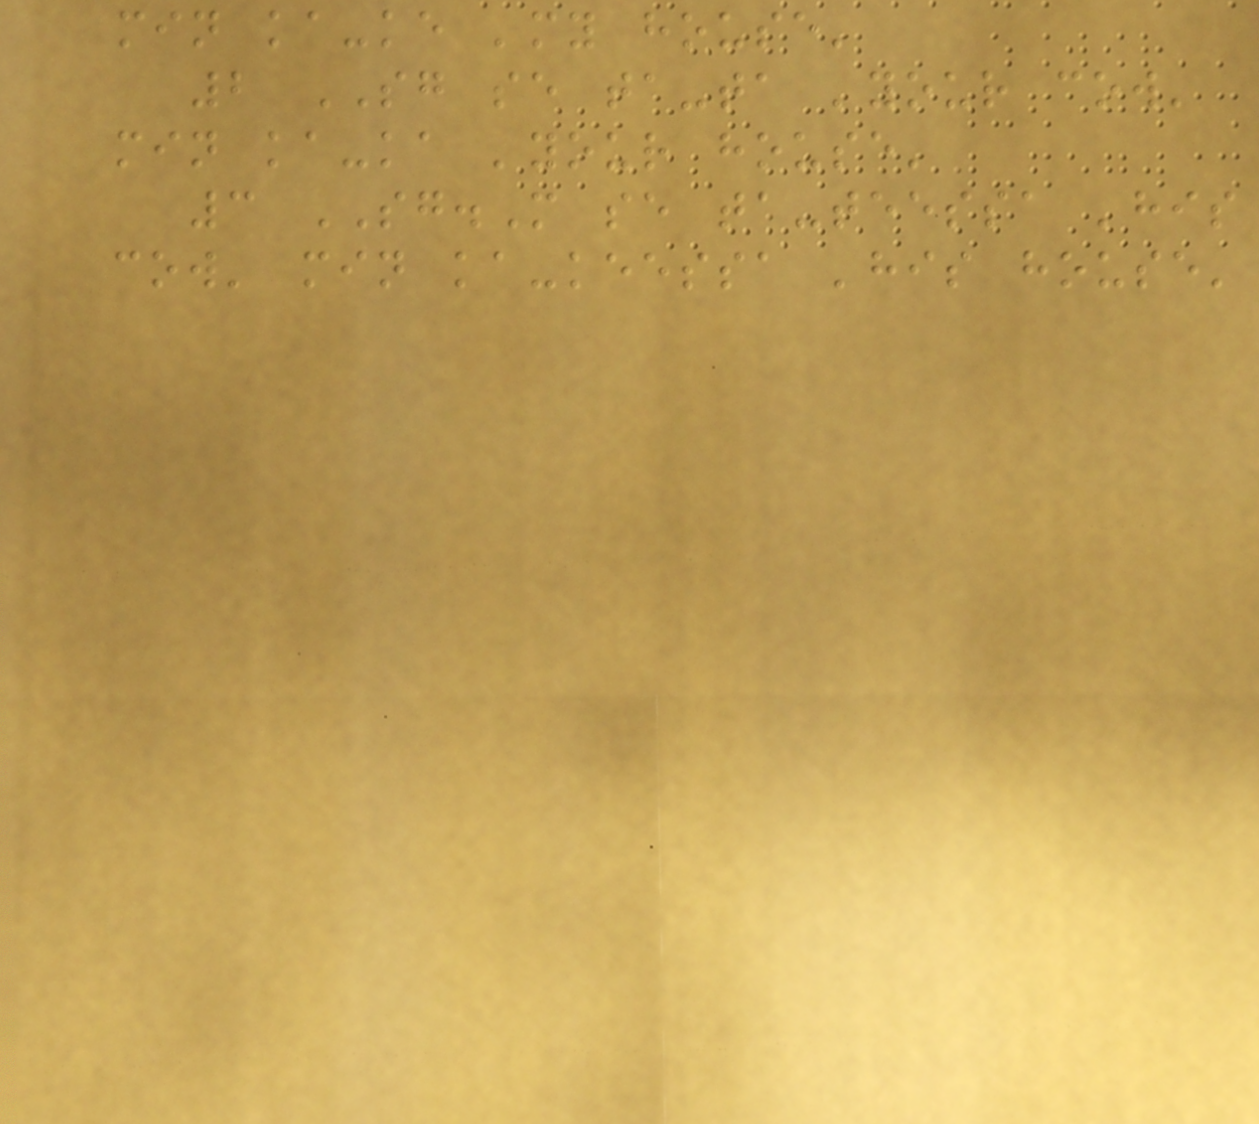min ka-ke 'my house'
2 SG se ta-ta 'your cow'
min ka-ka 'your house'
3 SG.M se ta-teessa 'his
cow' min ka-keessa 'his house'
